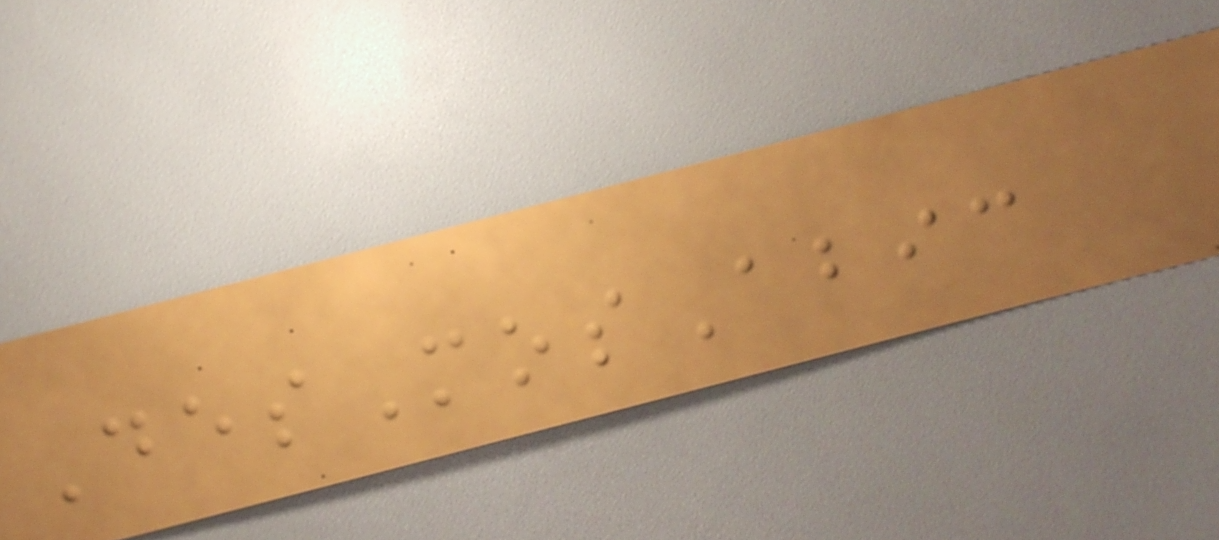DesMosAbic
